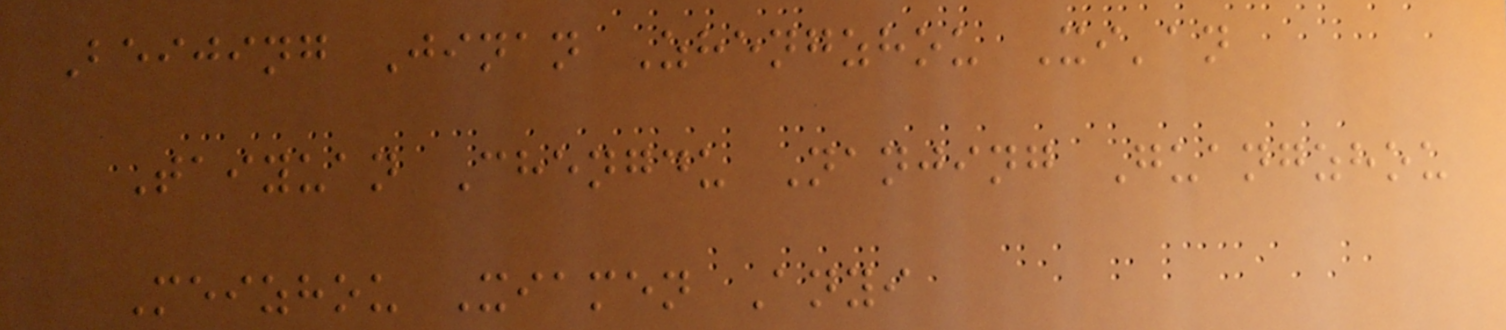Beijing Jinan Zhengzhou Xi'an
Taiyuan Chengdu Nanjing Guangzhou
Meizhou Xiamen Anyi
